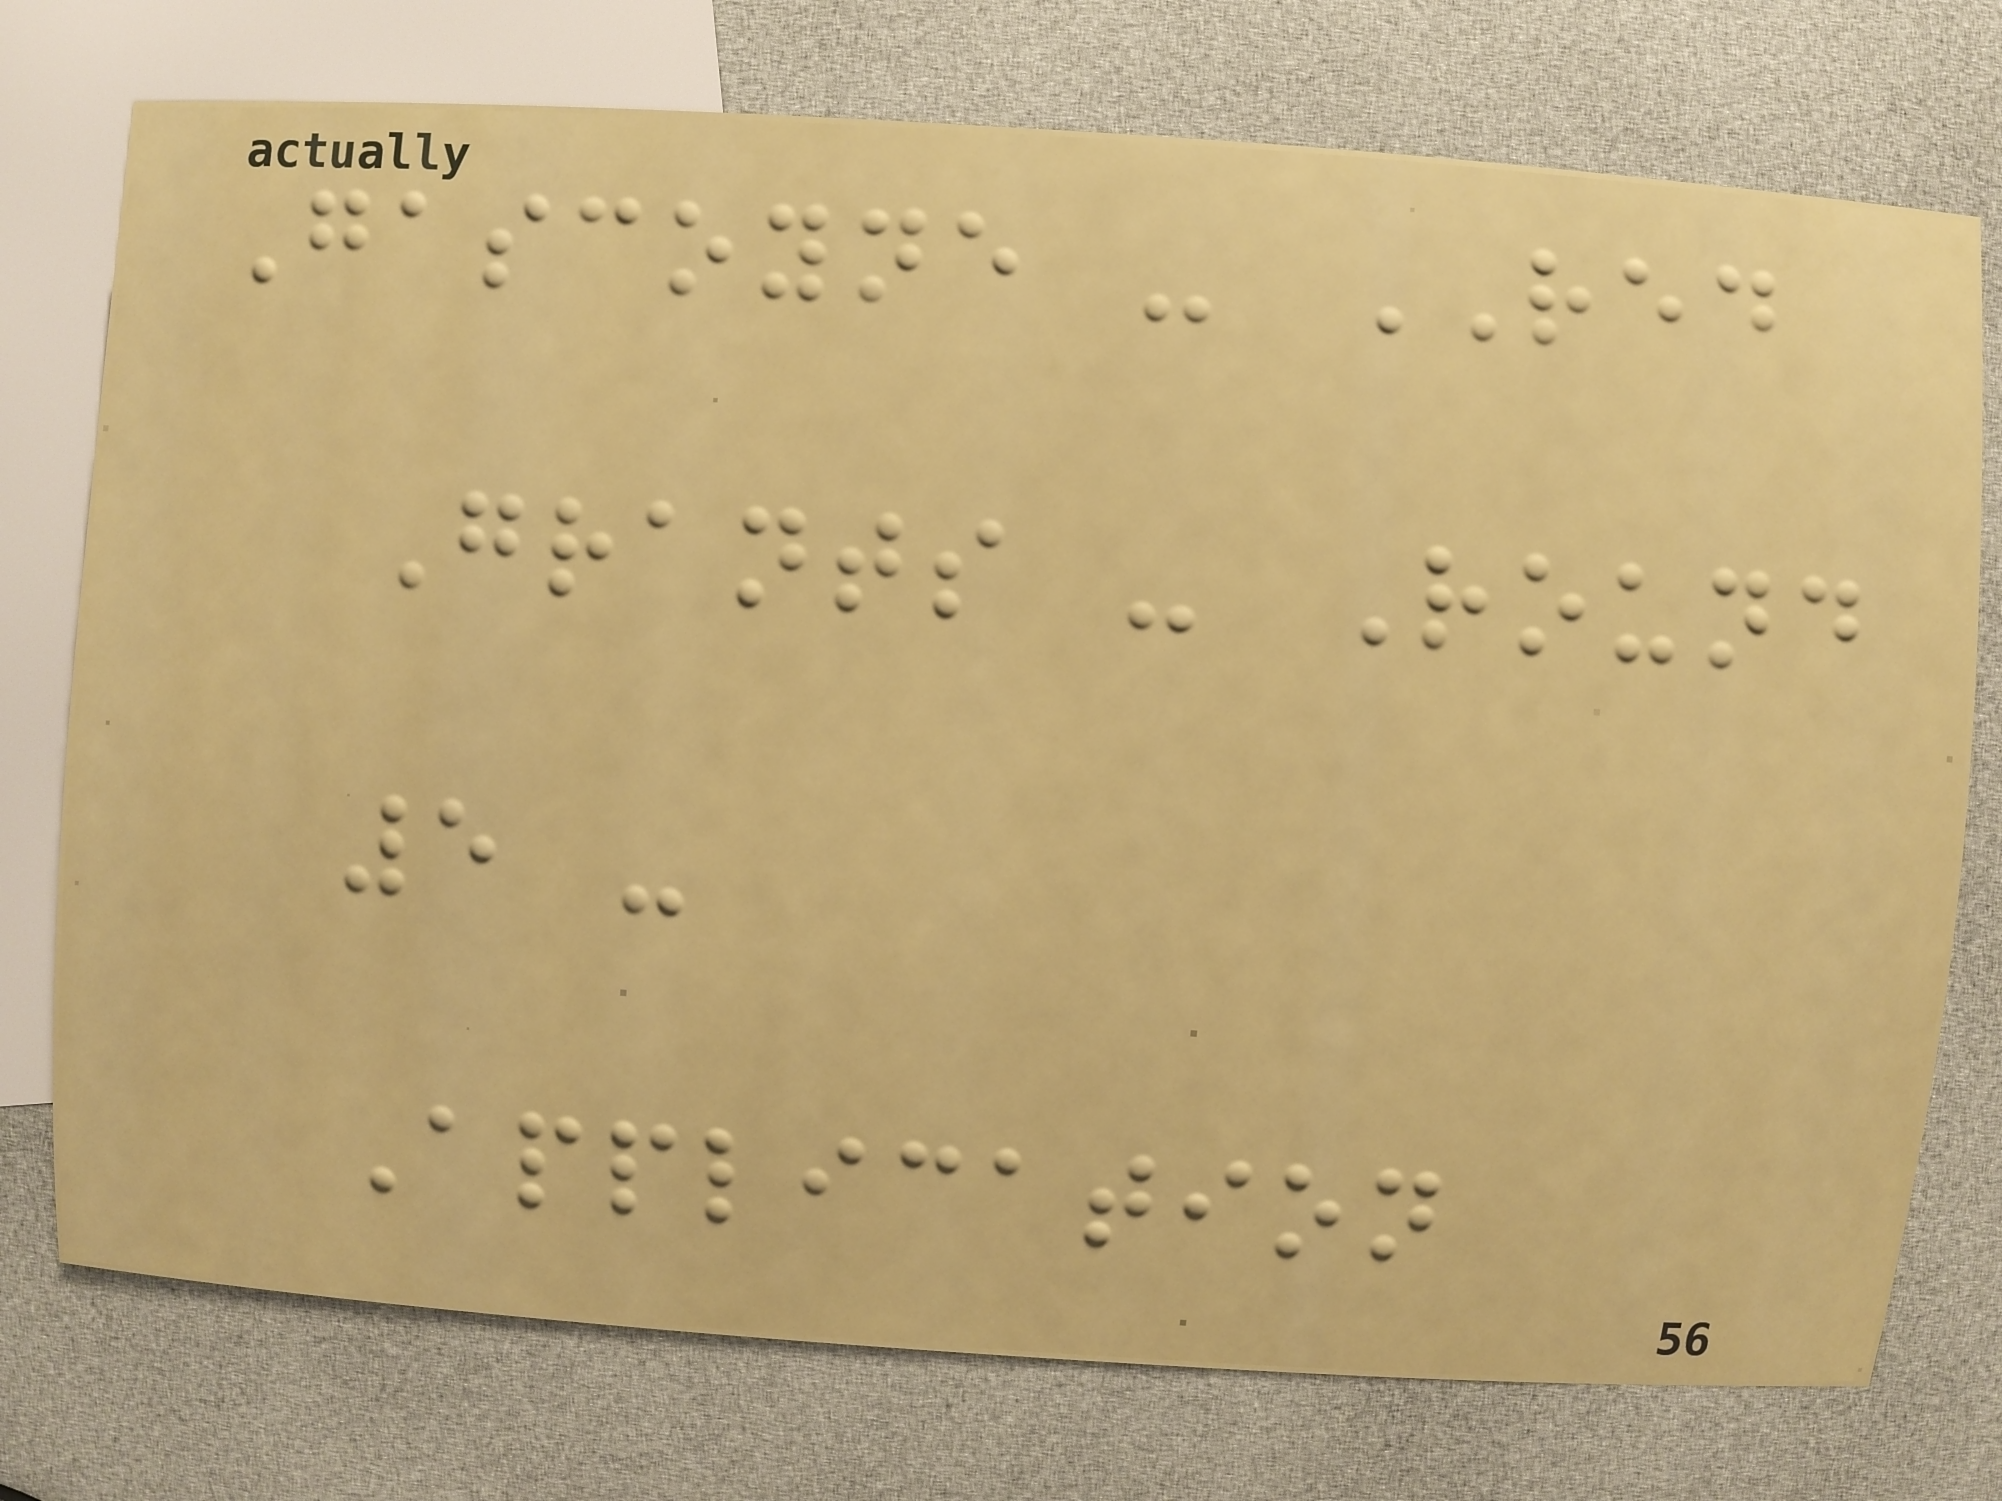Gascoyne - RED
Grants - Round
5 -
Application
